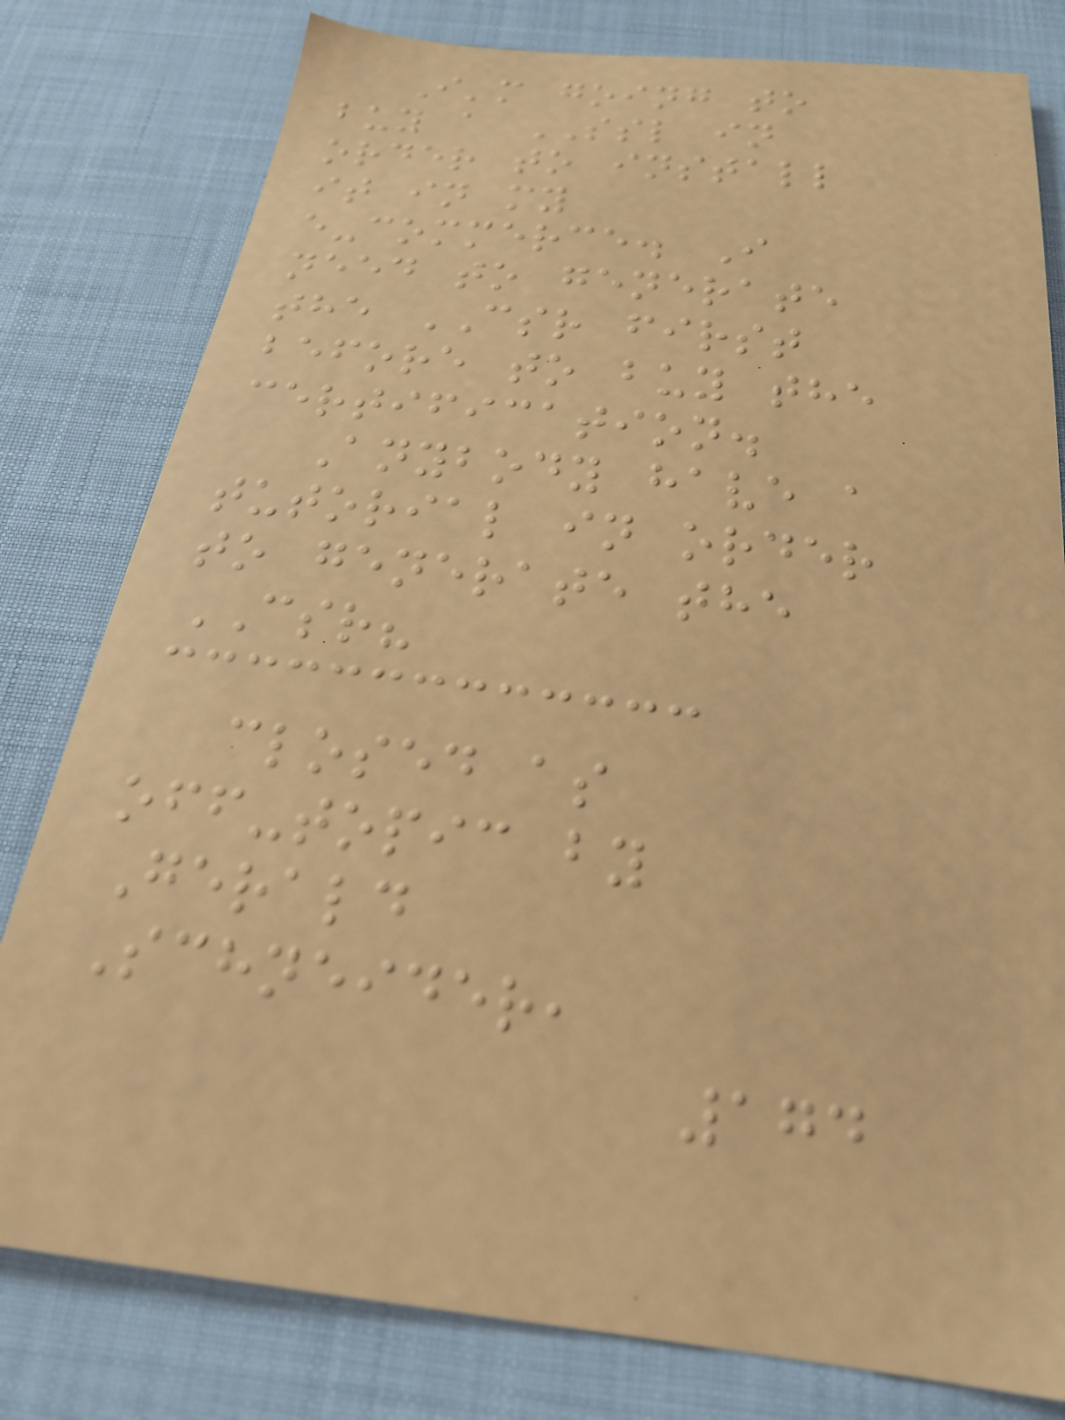I'm going to
buy a SSL in
order to install
it in my
e-commerce. I
need to generate
the CSR first
before to buy the
certification.
Anybody have a
tutorial in order
to generate the
CSR?
closed as
off-topic by
Gerald
Schneider,
174
